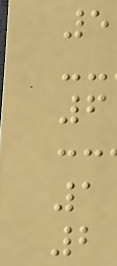5
6
1
2
